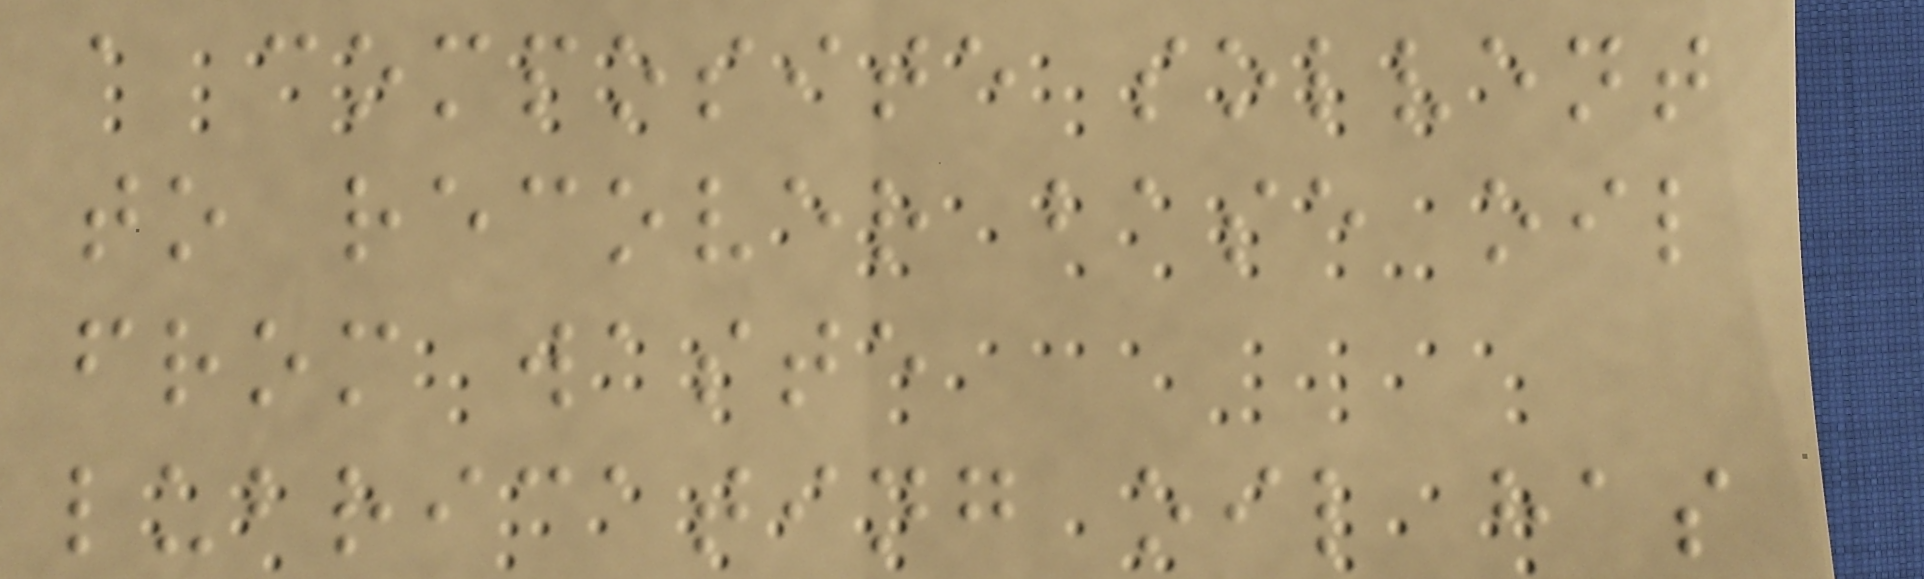a composite solvent
to recover base oil
from waste
lubricating oil has
